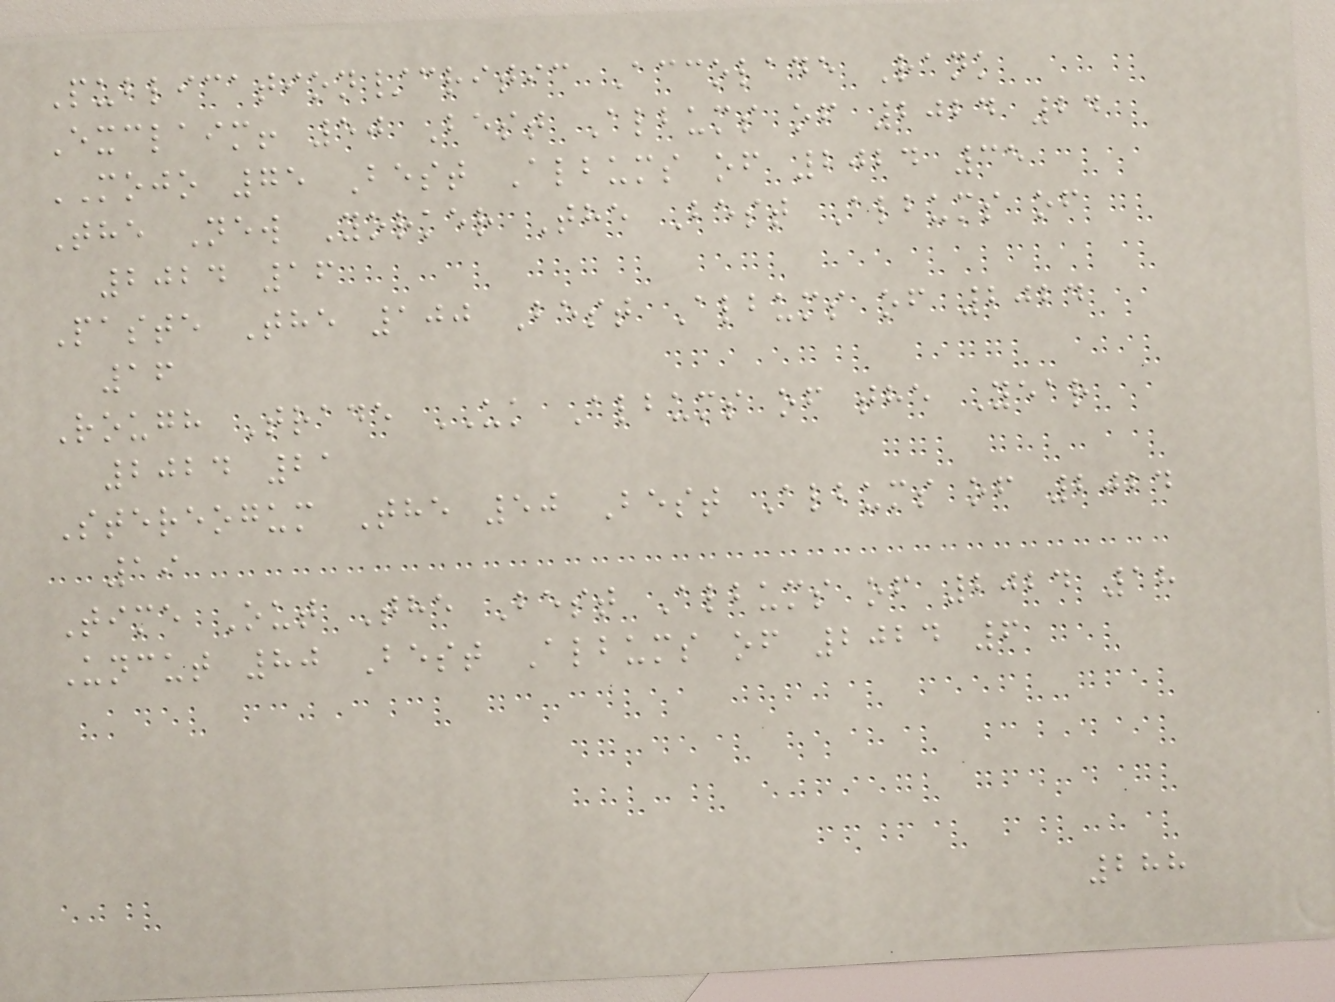Publication/critic Accolade Rank
Exclaim! 50 Best Albums of 2024 24
MOJO 75 Best Albums of 2024 35
The New Yorker The Best Albums of
2024 16
Paste The 100 Best Albums of 2024
16
Rough Trade UK Albums of the Year
2024 21
Stereogum The 50 Best Albums of 2024
19
Time Out The Best Albums of 2024 18
Uncut 80 Best Albums of 2024 6
288
